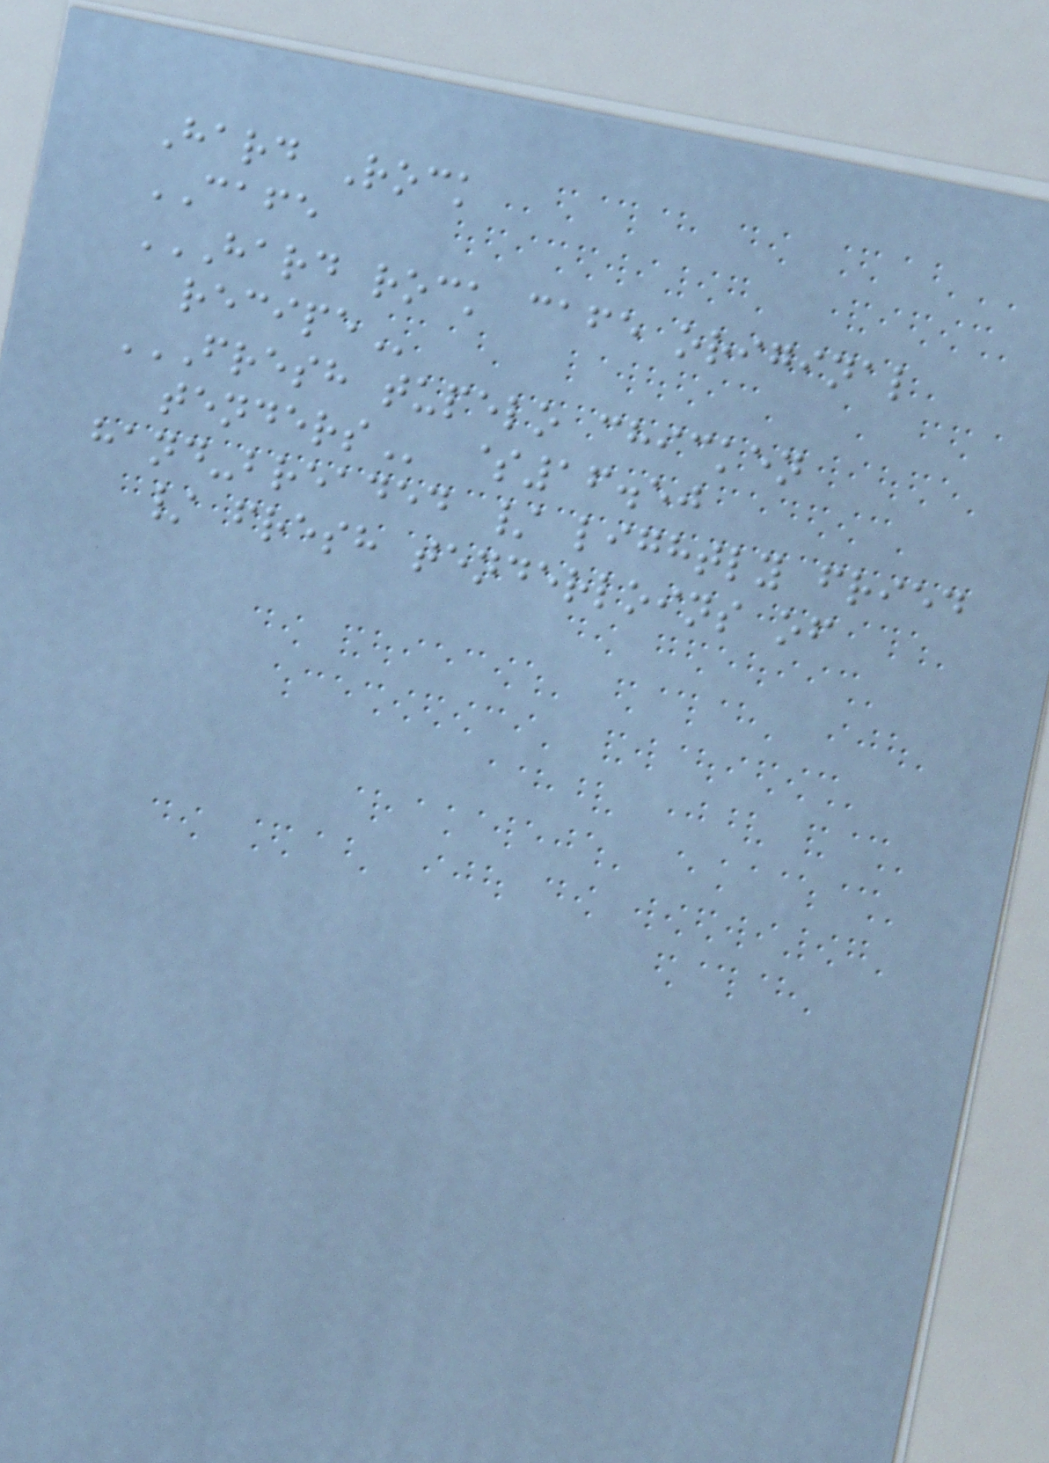Hard Rock
CAFE
HARD ROCK CAFE ORIGINAL
RECIPE
FRESH TUPELO CHICKEN
TENDERS $16.50
hand-breaded / lightly fried
/ fresh tenderloins of
